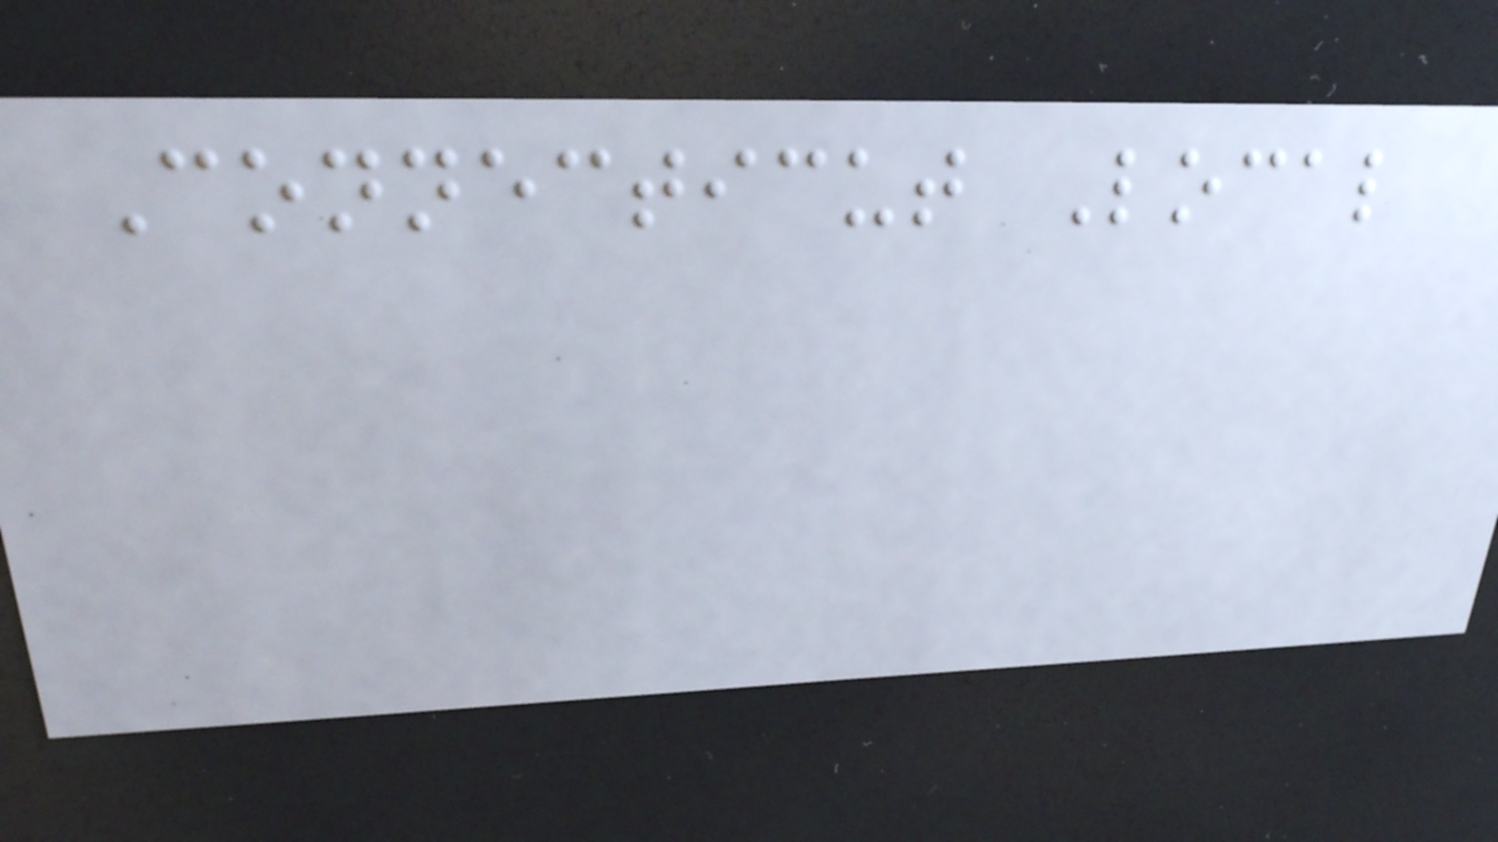Connecticut Local
